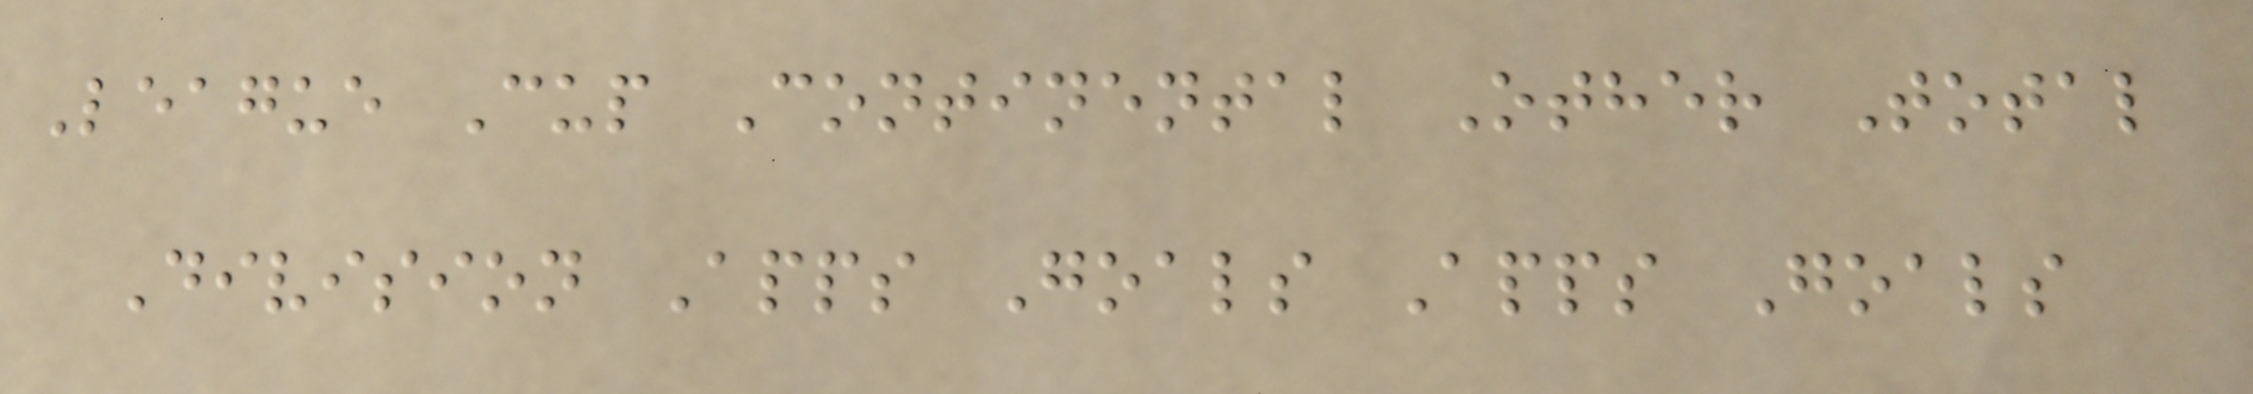League Cup Continental Other Total
Division Apps Goals Apps Goals
